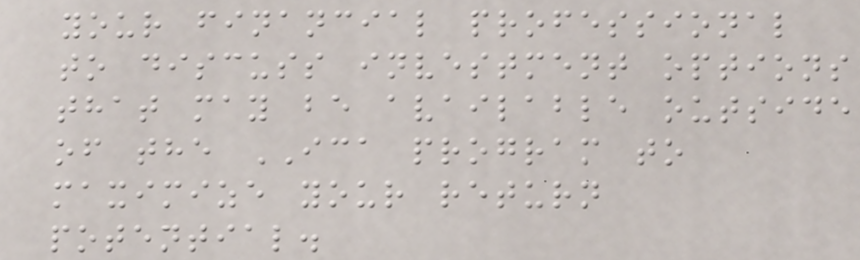your financial professional
to discuss investment options
that may be available outside
of the ICA program to
maximize your return
potential.
